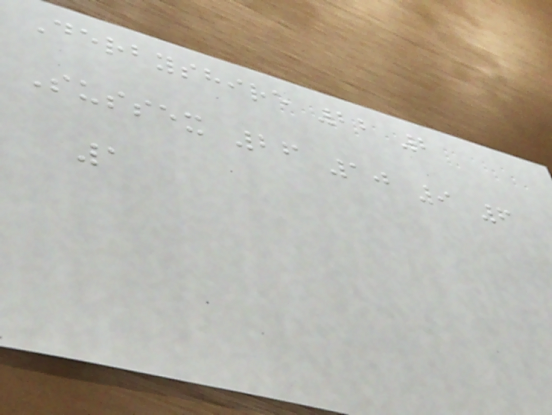Derbyshire 22 2
Sussex 26 10 9 6
1
